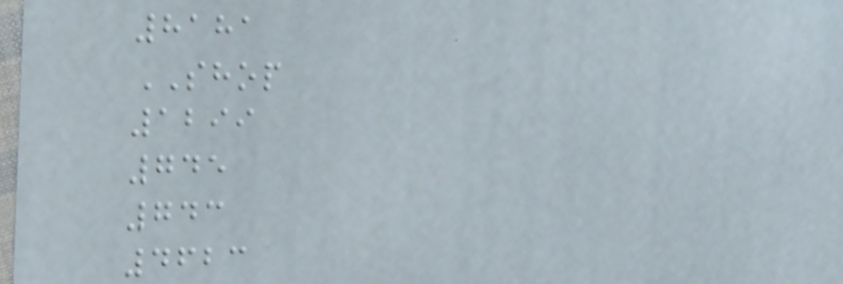8181
SHOP
1299
745
743
4623
